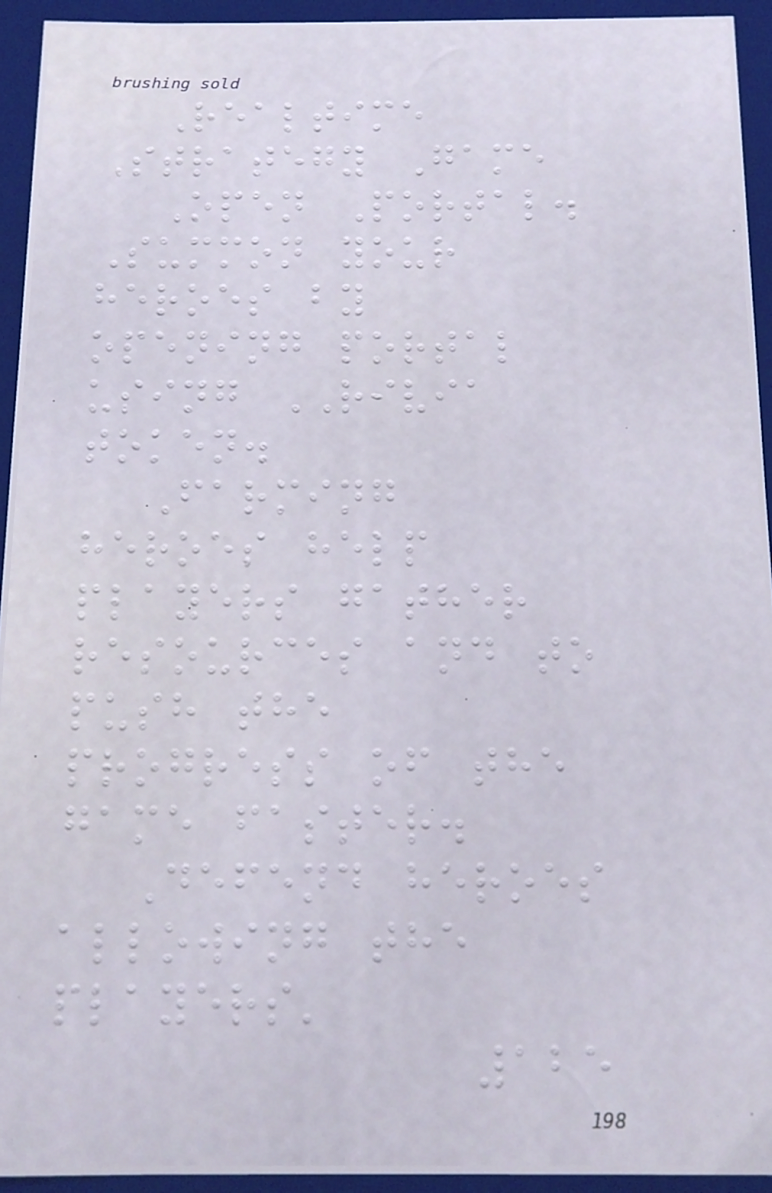Realtime
Strategy Game
Open Portal.
Summon your
heroes by
opening portal
using RIVIA
token.
Farming
heroes help
players gather
resources and to
push the
progress of the
game faster.
Defend heroes
allowing the
players'
125
